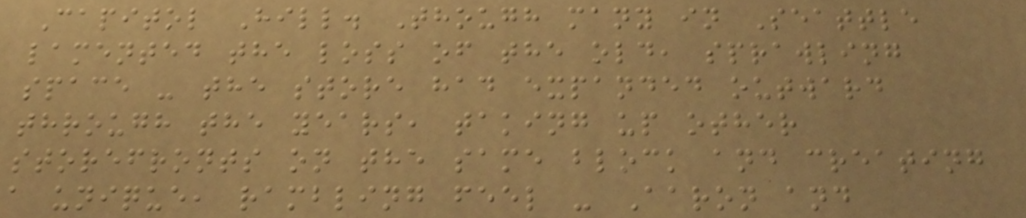Capitol Hill. Though many in Seattle
lamented the loss of the old, sprawling
space - the store had expanded outward
through the years, taking up other
storefronts on the same block and creating
a unique, rambling feel - Aaron and
